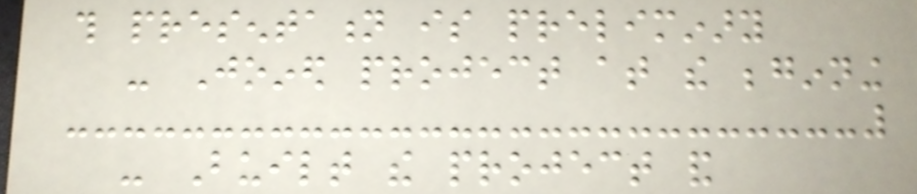this presentation is preliminary
- Joined project at the beginning
- Built the project and
